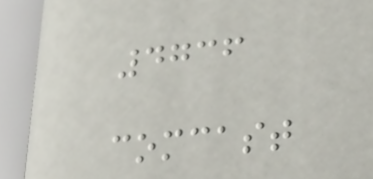4736
comcast
